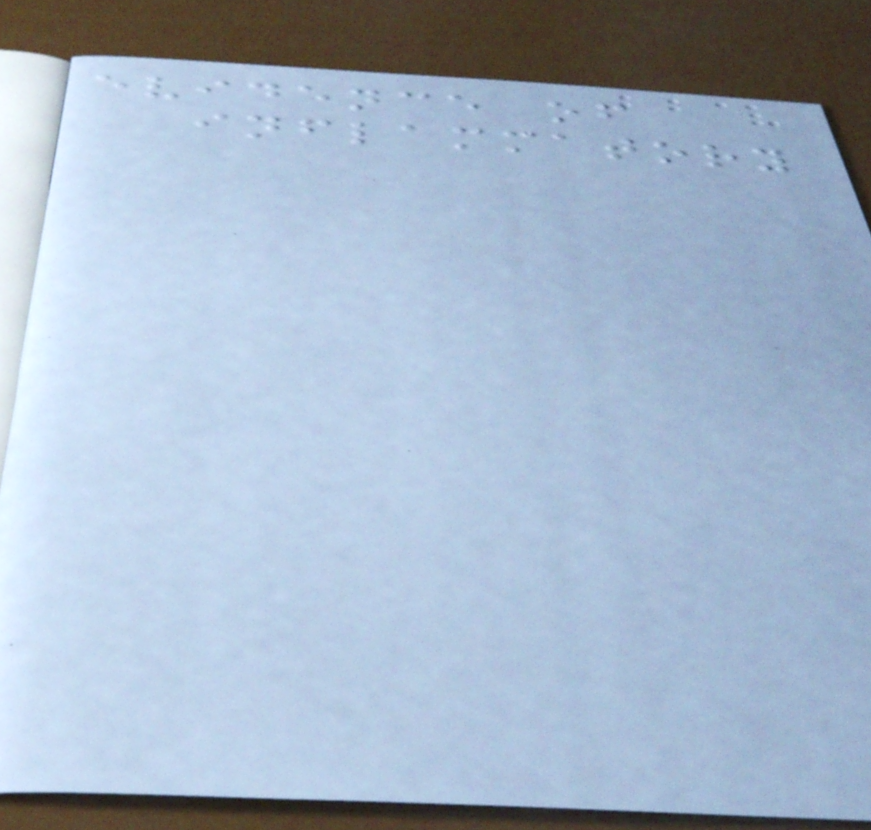evidence of
inflammatory
